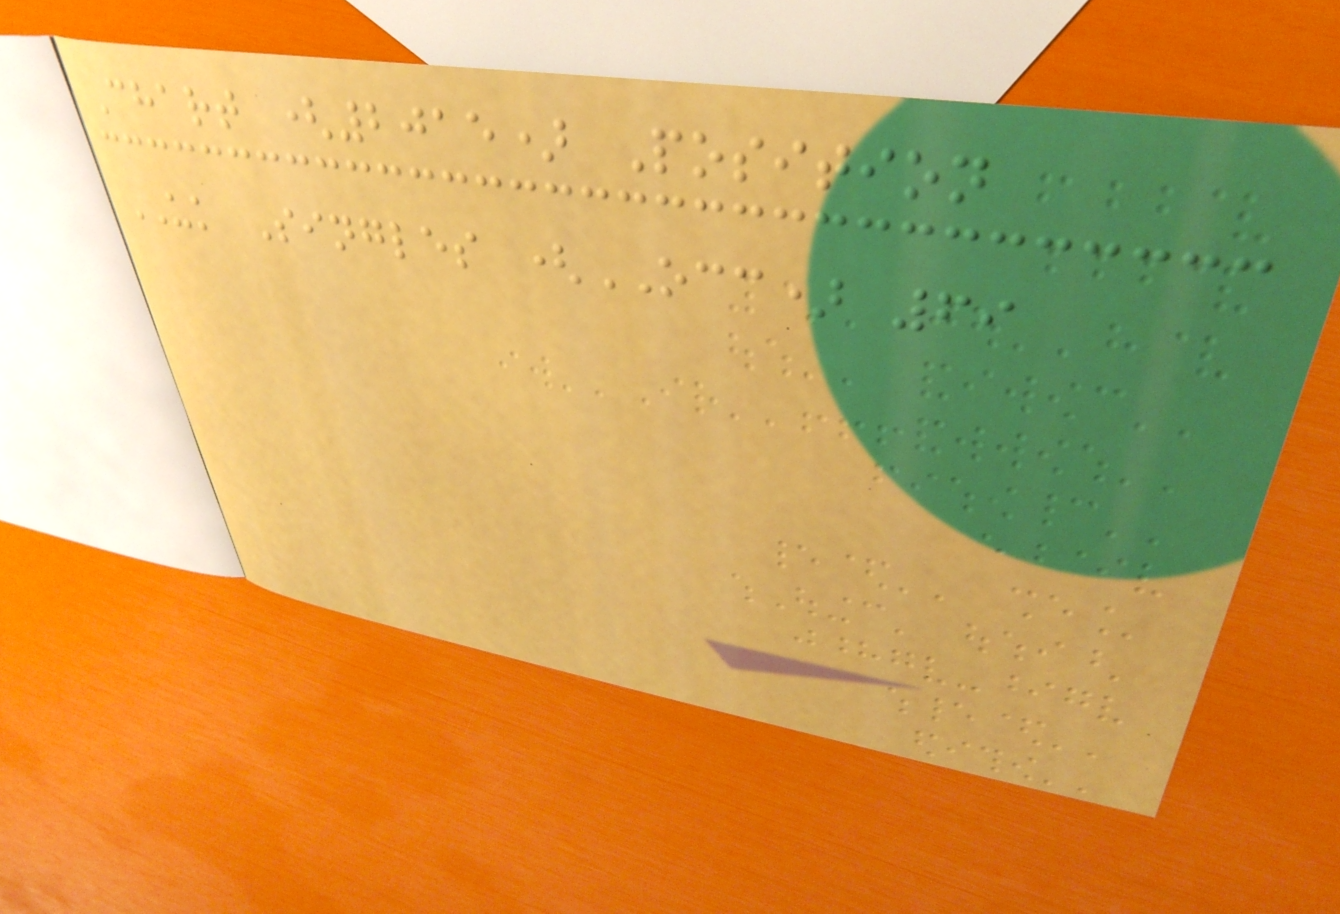Chart (2015) Position
UK Singles (OCC) 69
